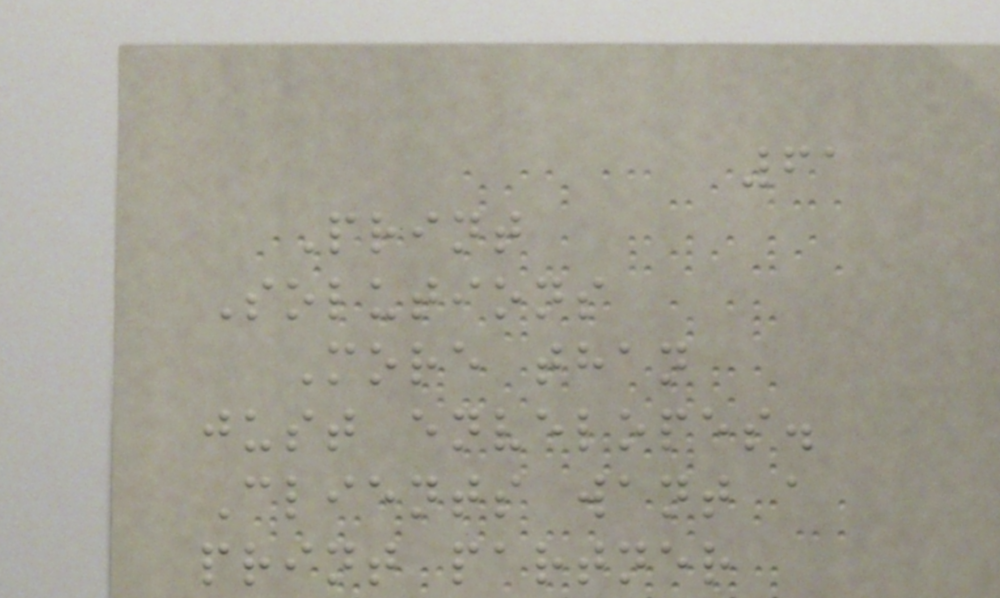61
Print
Solutions
More than
just envelopes.
Clients want a
print partner
